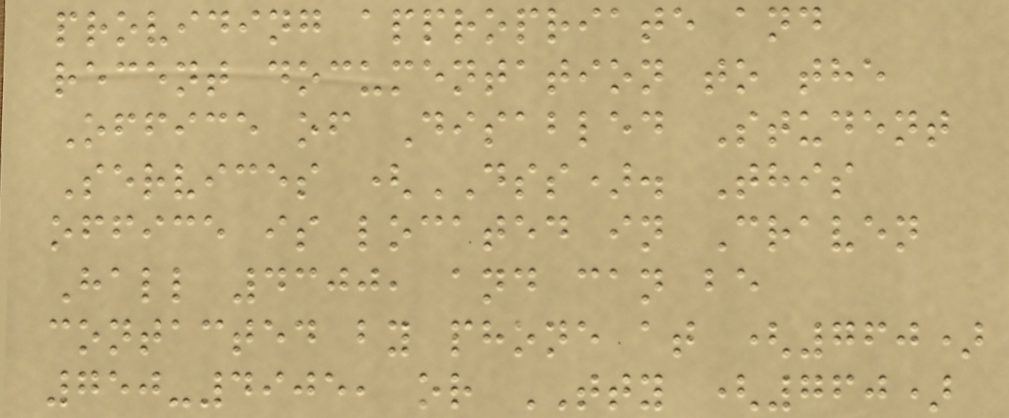providing appropriate and
recent documentation to the
Office of Disabled Student
Services (DSS). This
office is located in Craven
Hall 4300, and can be
contacted by phone at (760)
750-4905, or TTY (760)
